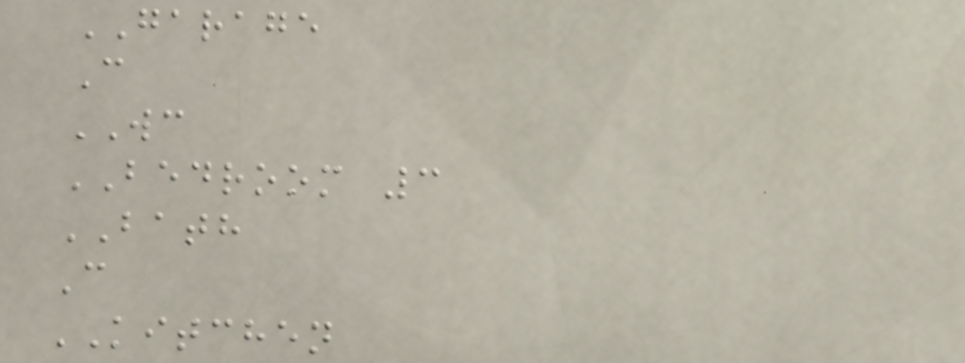GARAGE
C
WC
BEDROOM 3
BATH
C
KITCHEN
